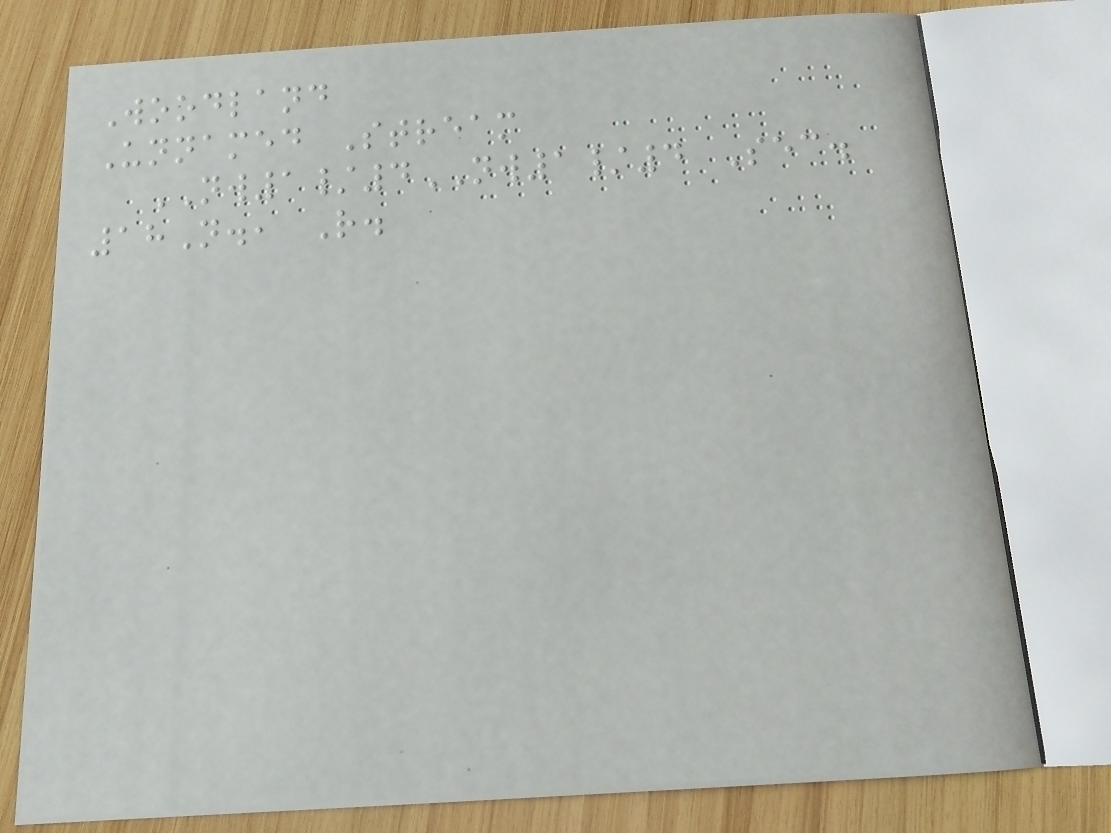Woodland
Unnamed Stream
NW1/4NW1/4 Sec.
18N., R.
